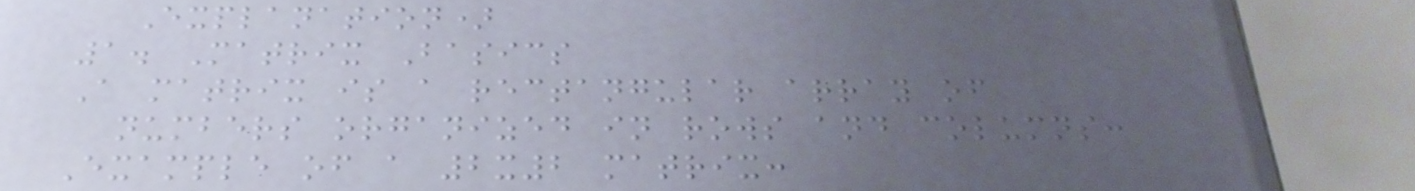Explanation)
1. Matrix Basics
A matrix is a rectangular array of
numbers organized in rows and columns:
Example of a 2x2 matrix:
